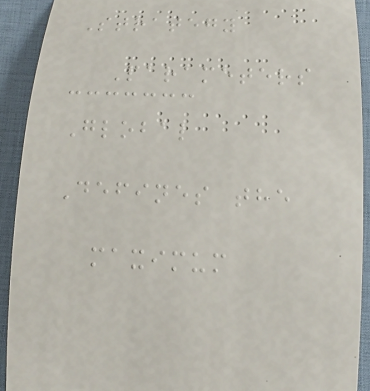Strategy
Parameters
Global
Defines the
maximum
